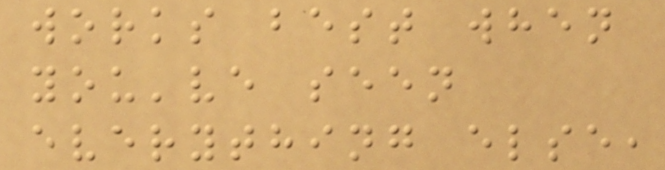works best when
you've seen
everything else,
